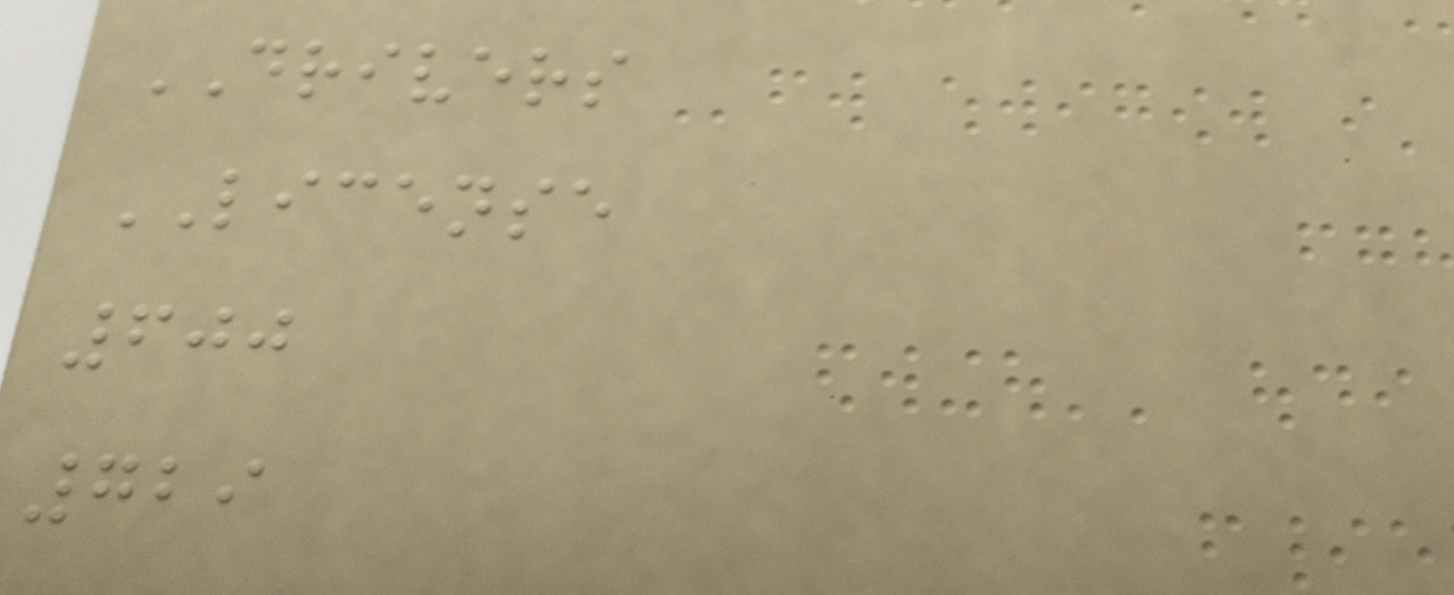DRIVERS
LICENSE
600
729
